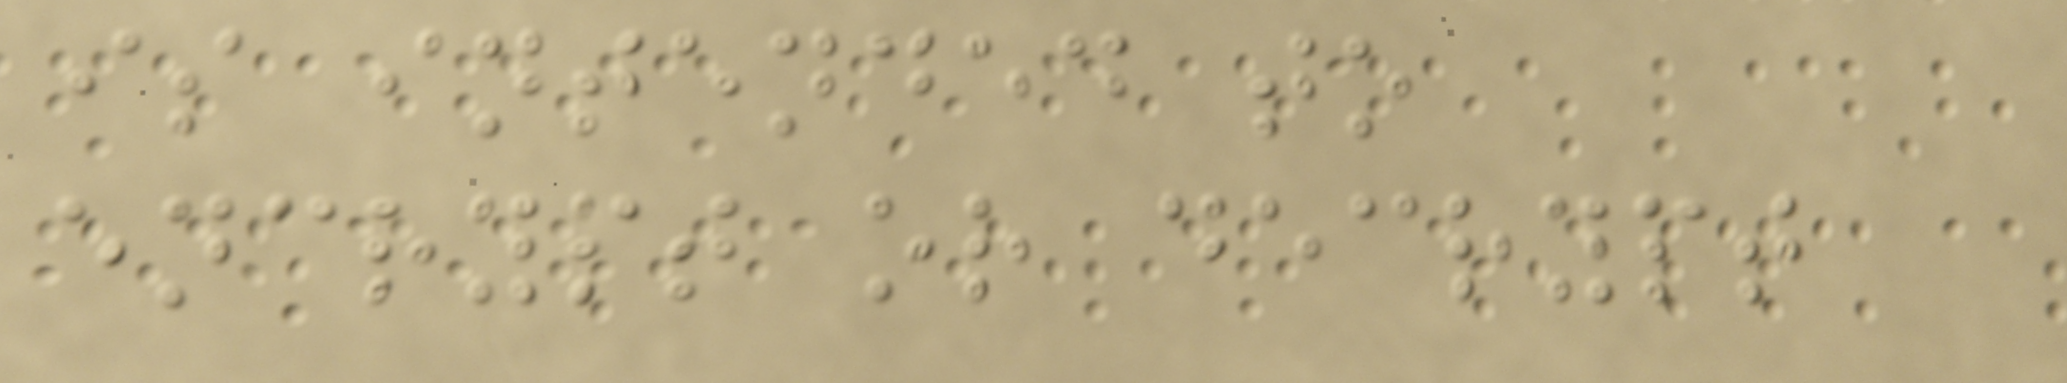is intended to
encrypt or decrypt
